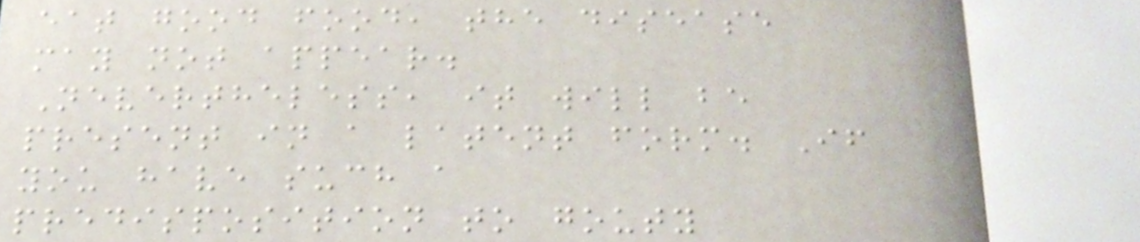eat good food, the disease
may not appear.
Nevertheless, it will be
present in a latent form. If
you have such a
predisposition to gouty
